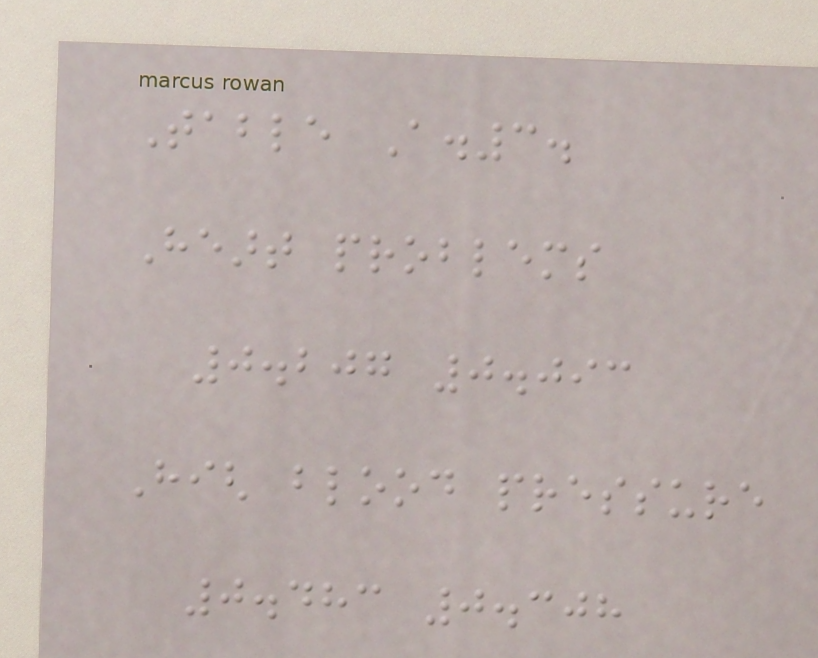Table A.3.
Heart problems
0.207 0.093
High blood pressure
0.483 0.308
